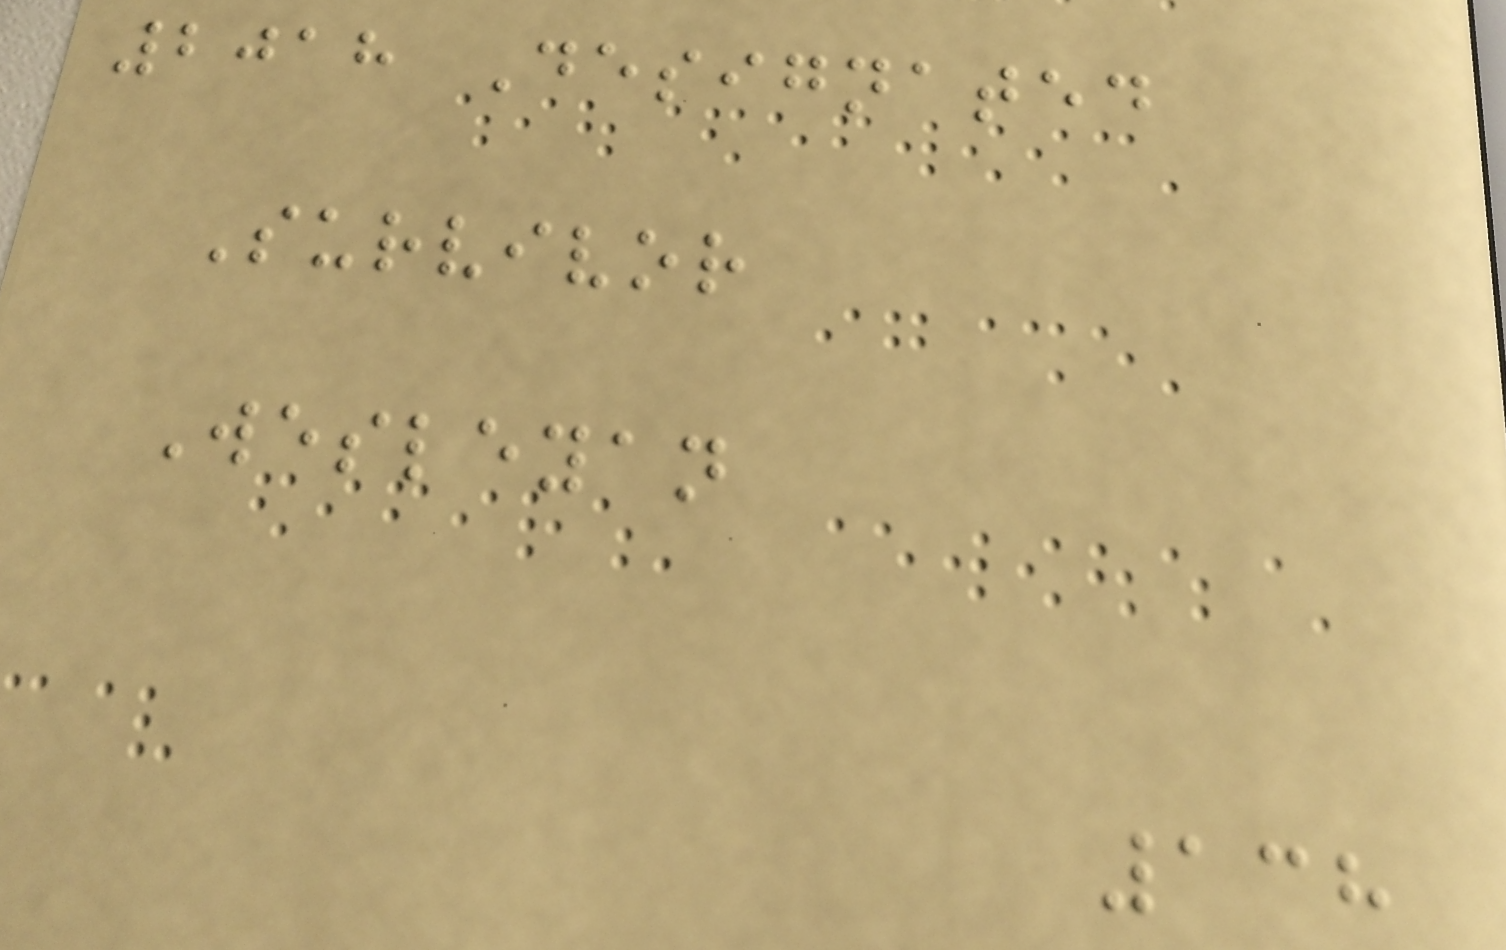2018 Designated
Survivor
Wesleyan
138
